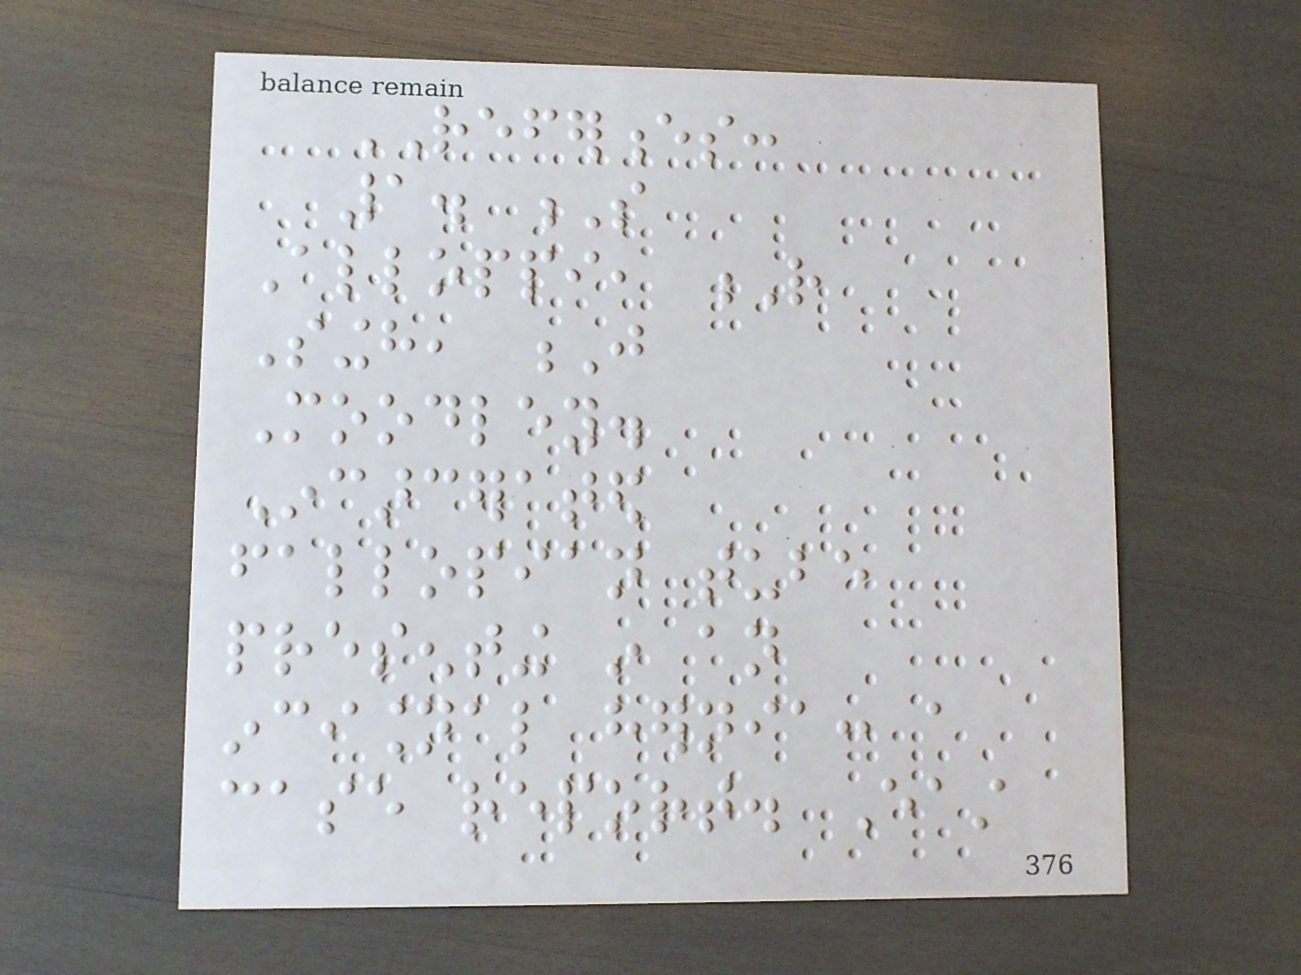REFERENCES:
1. S
Alloppi, R
Singh, J
Moodley.
Incarcerated
fallopian tube
presenting in an
incisional hernia: a
case report. East
